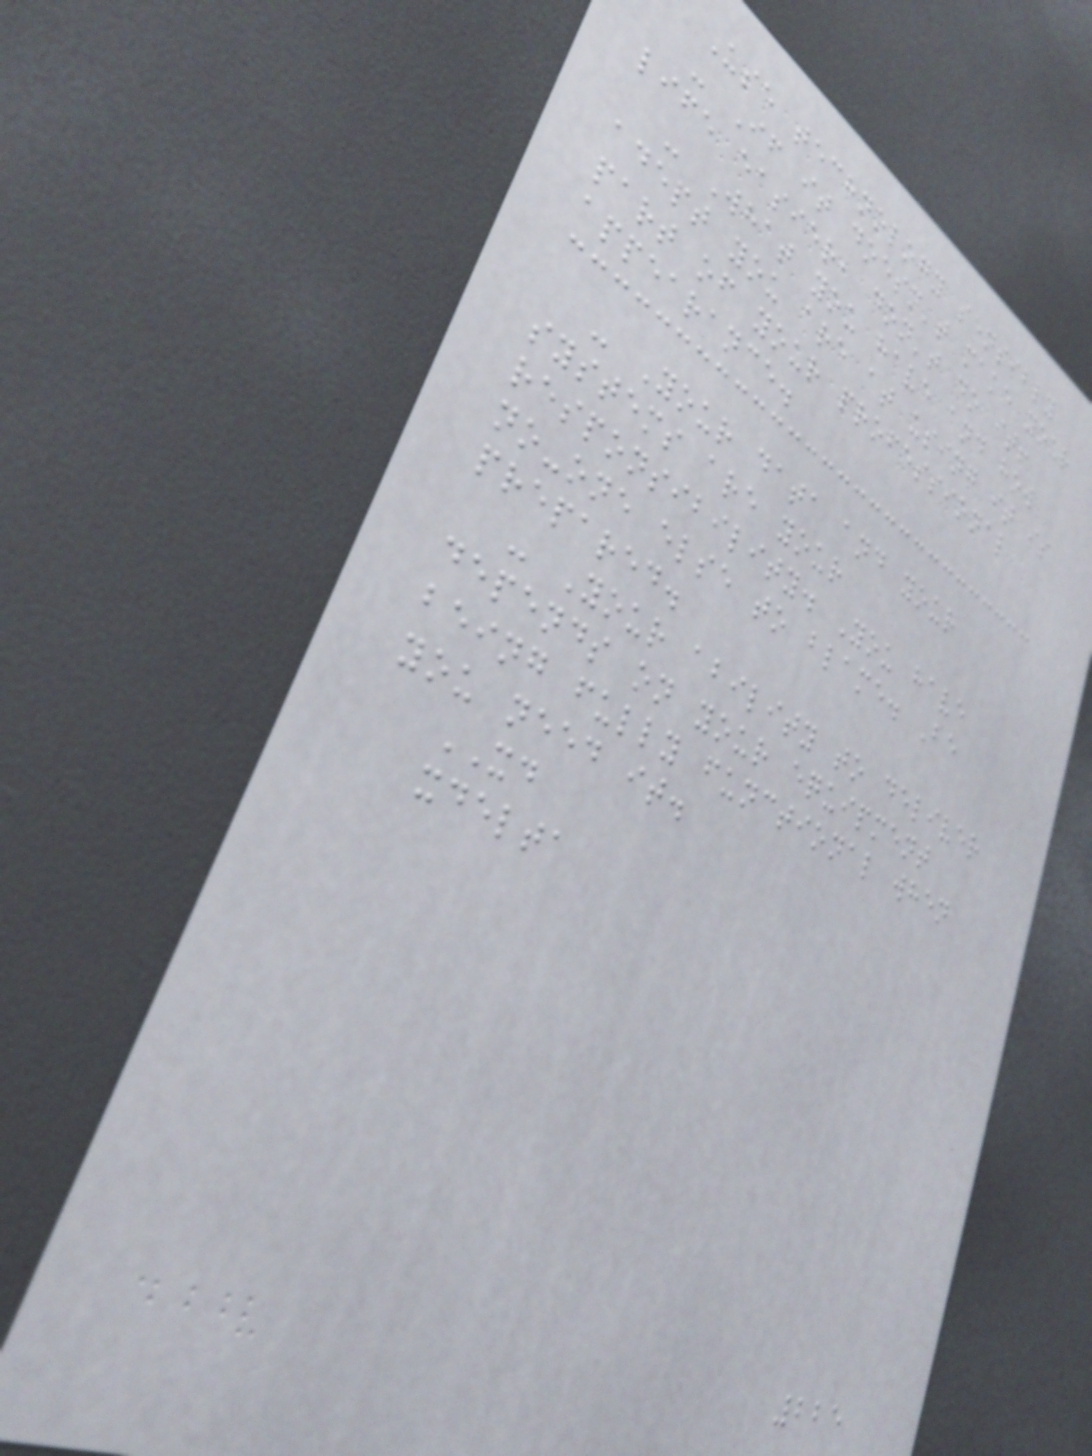Use technology sensibly
- If it doesn't make your
life easier, don't do it!
- What you have and how
adept you are at using it is
part of your professional
appearance.
- Your data and your
systems are your
responsibility. You have
no-one else to blame. Be
prepared.
- Your ability to deliver
depends on your equipment
being fully functional when
you need it.
XD
xdelta
225
